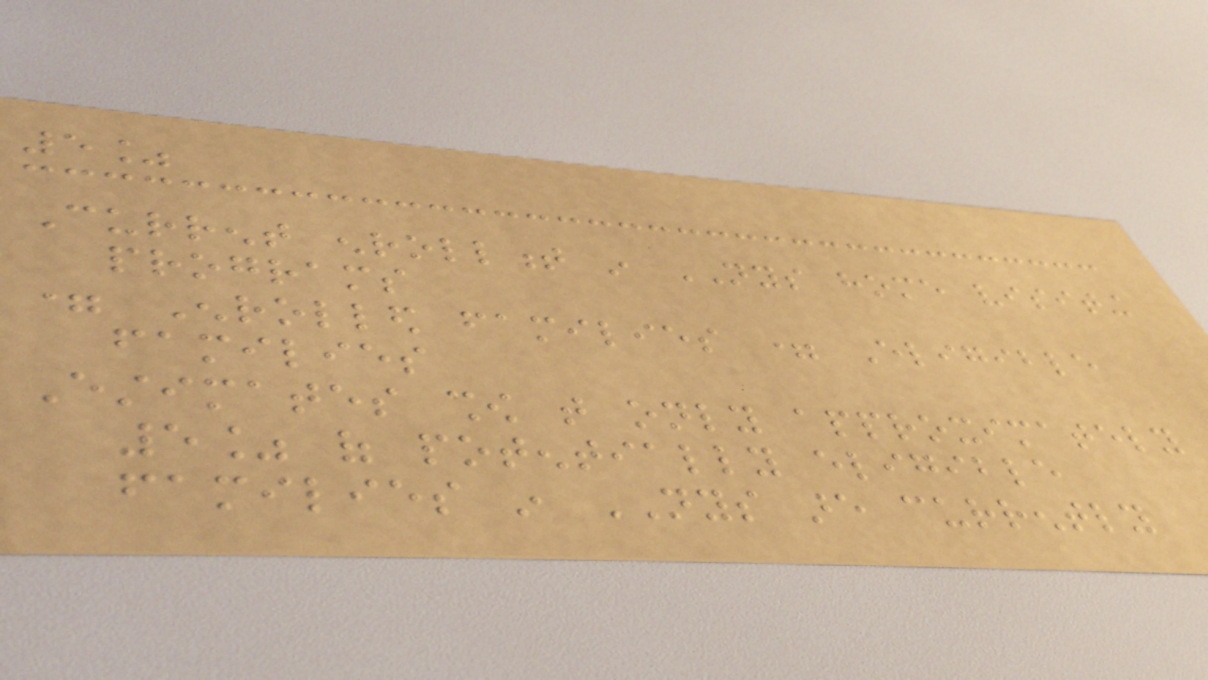5%
Current enrollment in NYS home visiting
programs
= Enrolled families = Eligible
families
Estimates show that only approximately
5% of potentially eligible
families in NYS are currently
